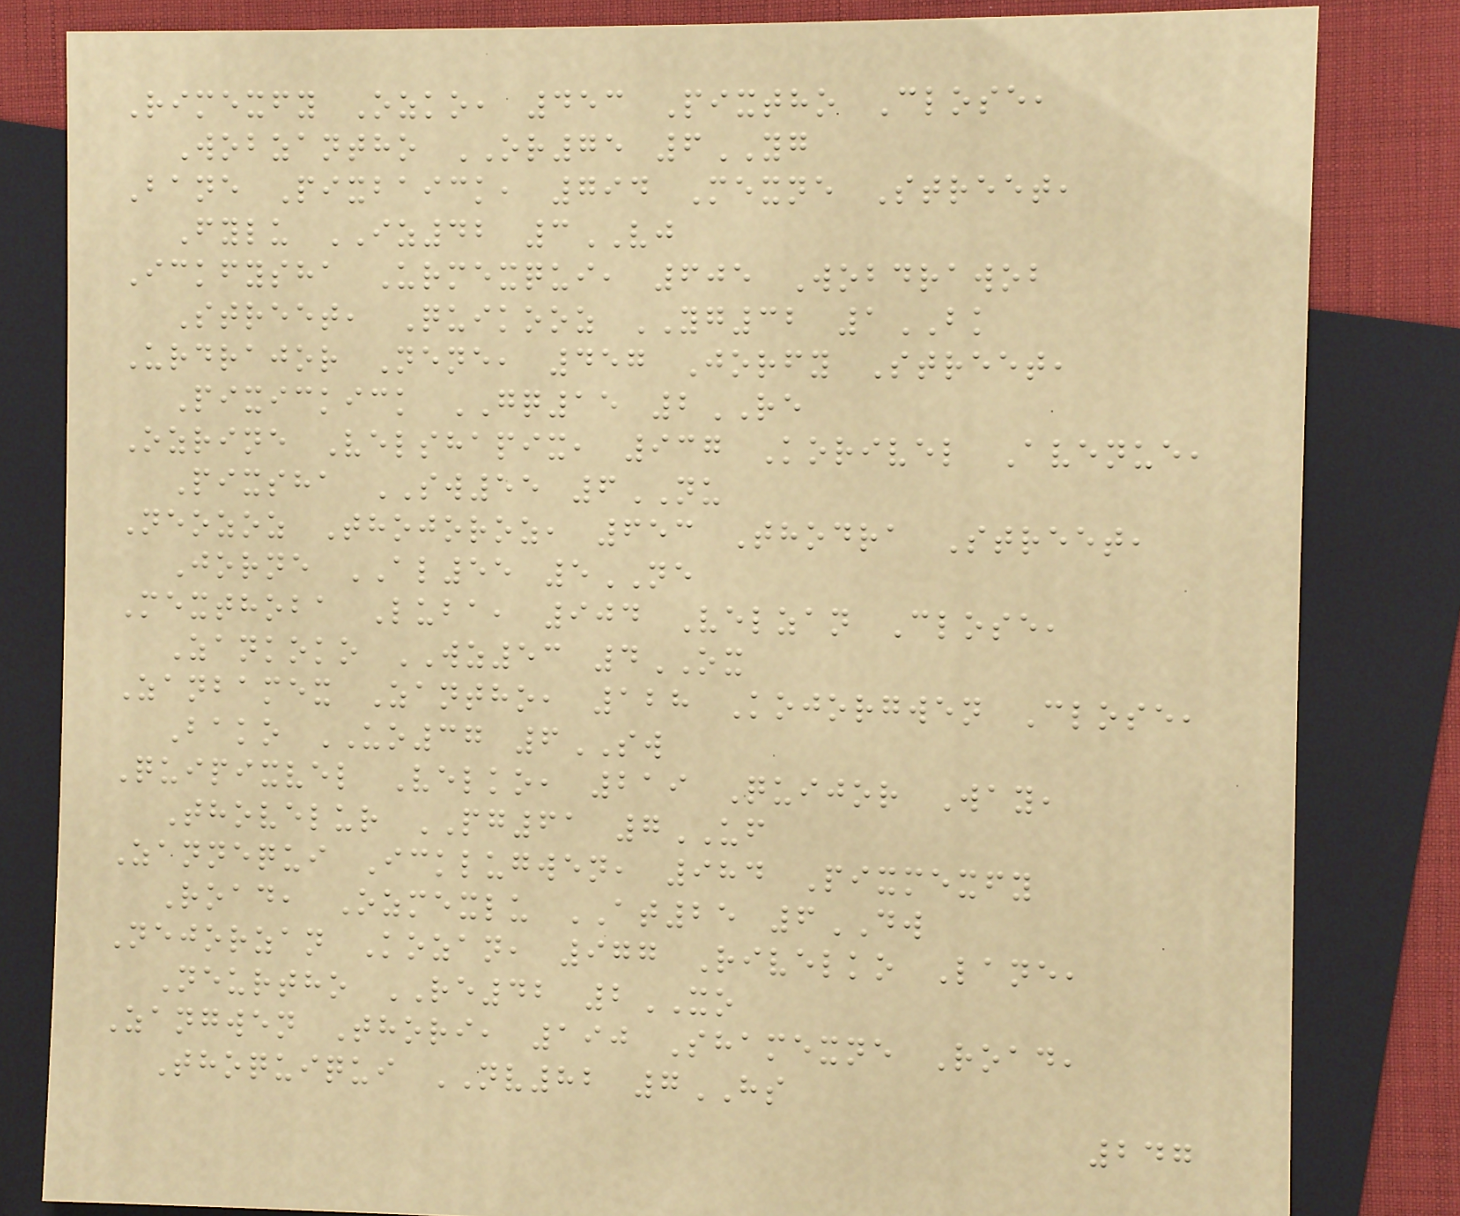Rimexfy Ozko, 453 Pixtho Close,
Wobzantho OR75 6YG
Bane Pixbaick, 794 Mexne Street,
Fylu IZ42 3VJ
Ickfysha Urmexqui, 605 Wobdrawob
Street, Quikooz YG32 1BK
Urdrajor Nene, 457 Jorfy Street,
Pixickick GQ15 2RE
Ozrine Velshapix, 937 Korivel Avenue,
Pixsha SW55 6NU
Neozoz Thojoroz, 653 Thodra Street,
Jorne AL55 5NE
Mexthoba Luba, 904 Velzan Close,
Zankoko WZ53 4OX
Zanbamex Zantho, 128 Kojorgwen Close,
Bako UO37 6SW
Quipixvel Velko, 219 Quijor Way,
Thovelur PG61 7UF
Zannequi Icklugwen, 984 Pixmexfy
Road, Ozmexlu AT25 6DW
Nejorzan Kozan, 977 Rivelko Lane,
Neurtho RE42 2XO
Zangwen Thori, 190 Shamexne Road,
Thoquiqui NV82 7HS
247
